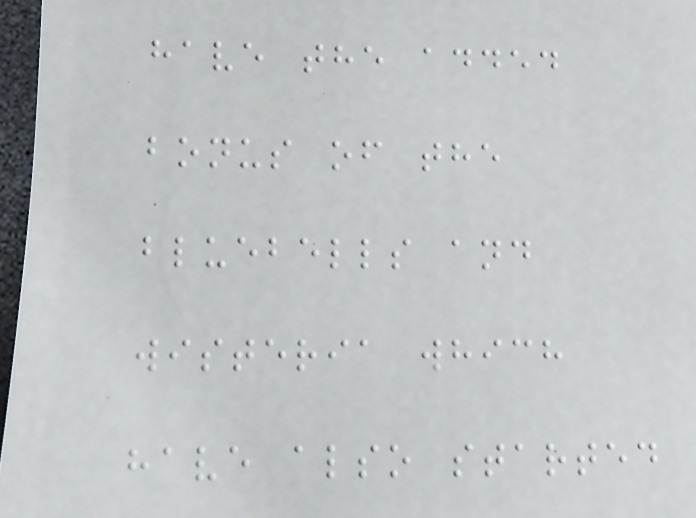have the added
bonus of the
bluebells and
wisteria which
have also started
